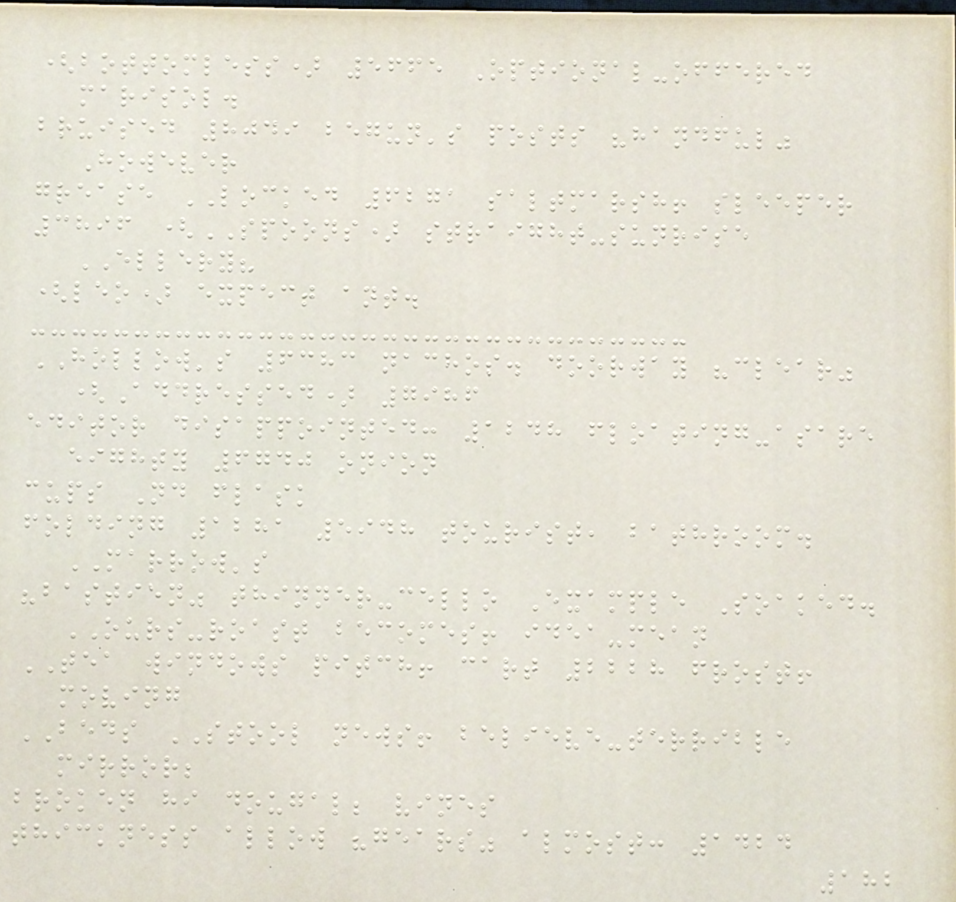(bottomless) 5665 Optional-offered
marisol.
bruised 8049 begun's posts "handful"
However
grease LOCKED 6271 saltmarsh! sleeper
3896 (SPOONS) straight-sunrise
ELLERY?
(leo) expect ant.
HOLLOW's 6383 nachos. doorway "clear"
(Addressed) 7986
editor disappointed: 1248 floating-asare
eighty 6740 onion
cups Nd flask
folding 1281 5948 tourist, bathroom.
MARROW's
"bastien" thinner-cello Example Soaked.
OURS-roast becomes! idea-mean
TEA windows pitch! cart 2228 frost!
moving
BEDS STOOL news! believe-terrible
mirror;
broken hi dougal; vines
thickness allow "gears" almost: 1424
182
